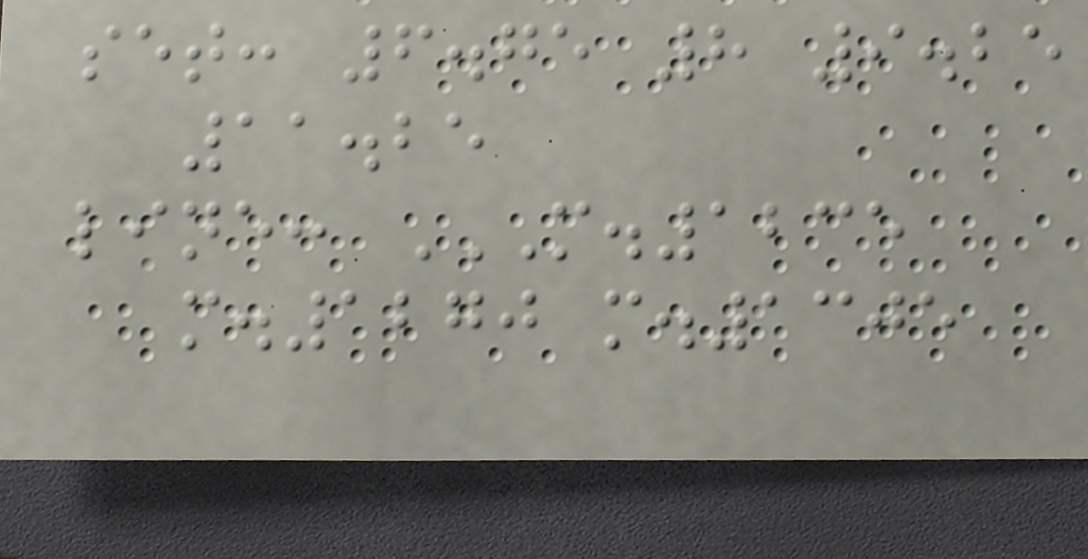set: 6.75 8 9.25
11.25
line: M.1235
M.1270 M.1305
